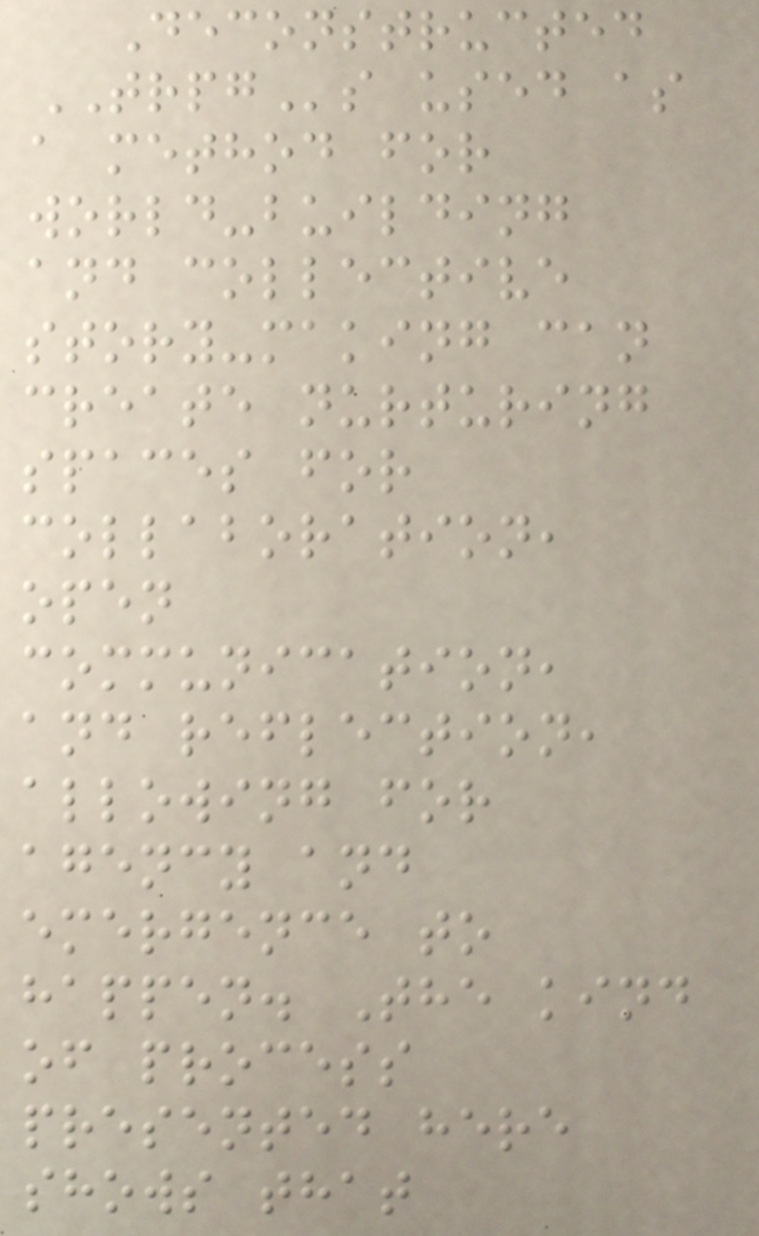Deconstructed
TRPGs used as
a method for
world-building
and collective
story-making can
create nurturing
spaces for
collaboration,
open
communication,
and reflection,
allowing for
agency and
emergence to
happen. The kind
of process
presented here
shows that
